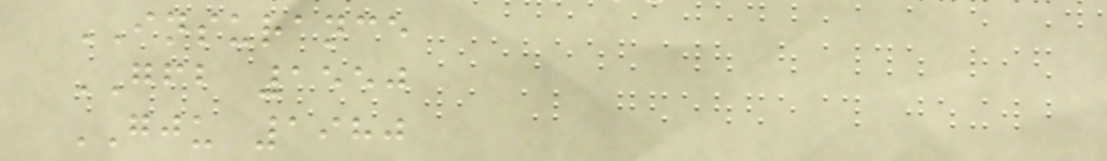INSURANCE
GFB 1550
GJU 1980
